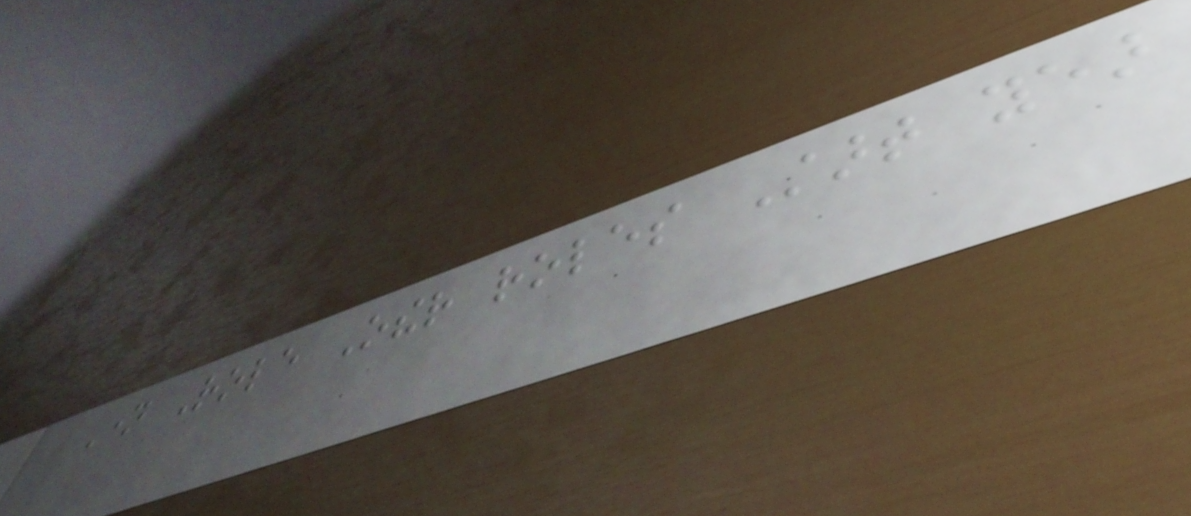Name Role Other roles Start year
